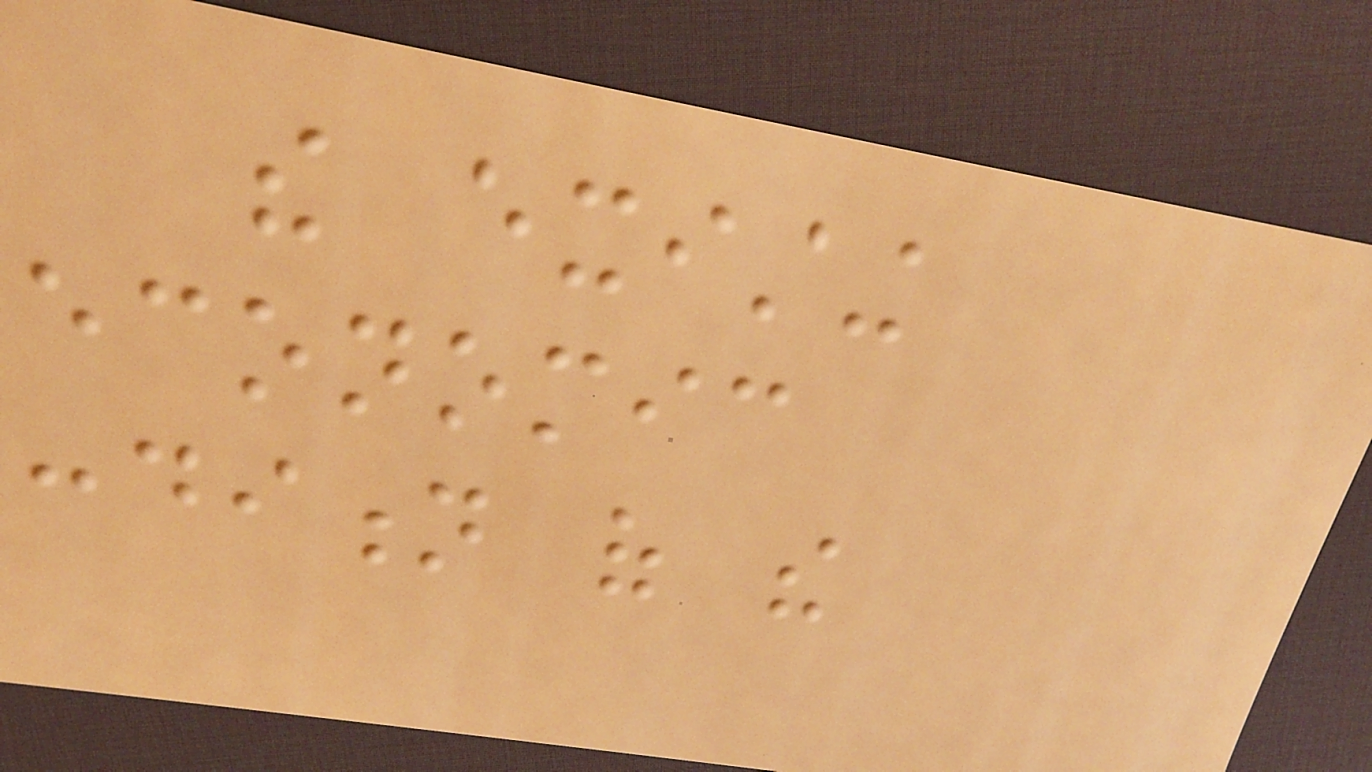the existing
economic
condition of the
